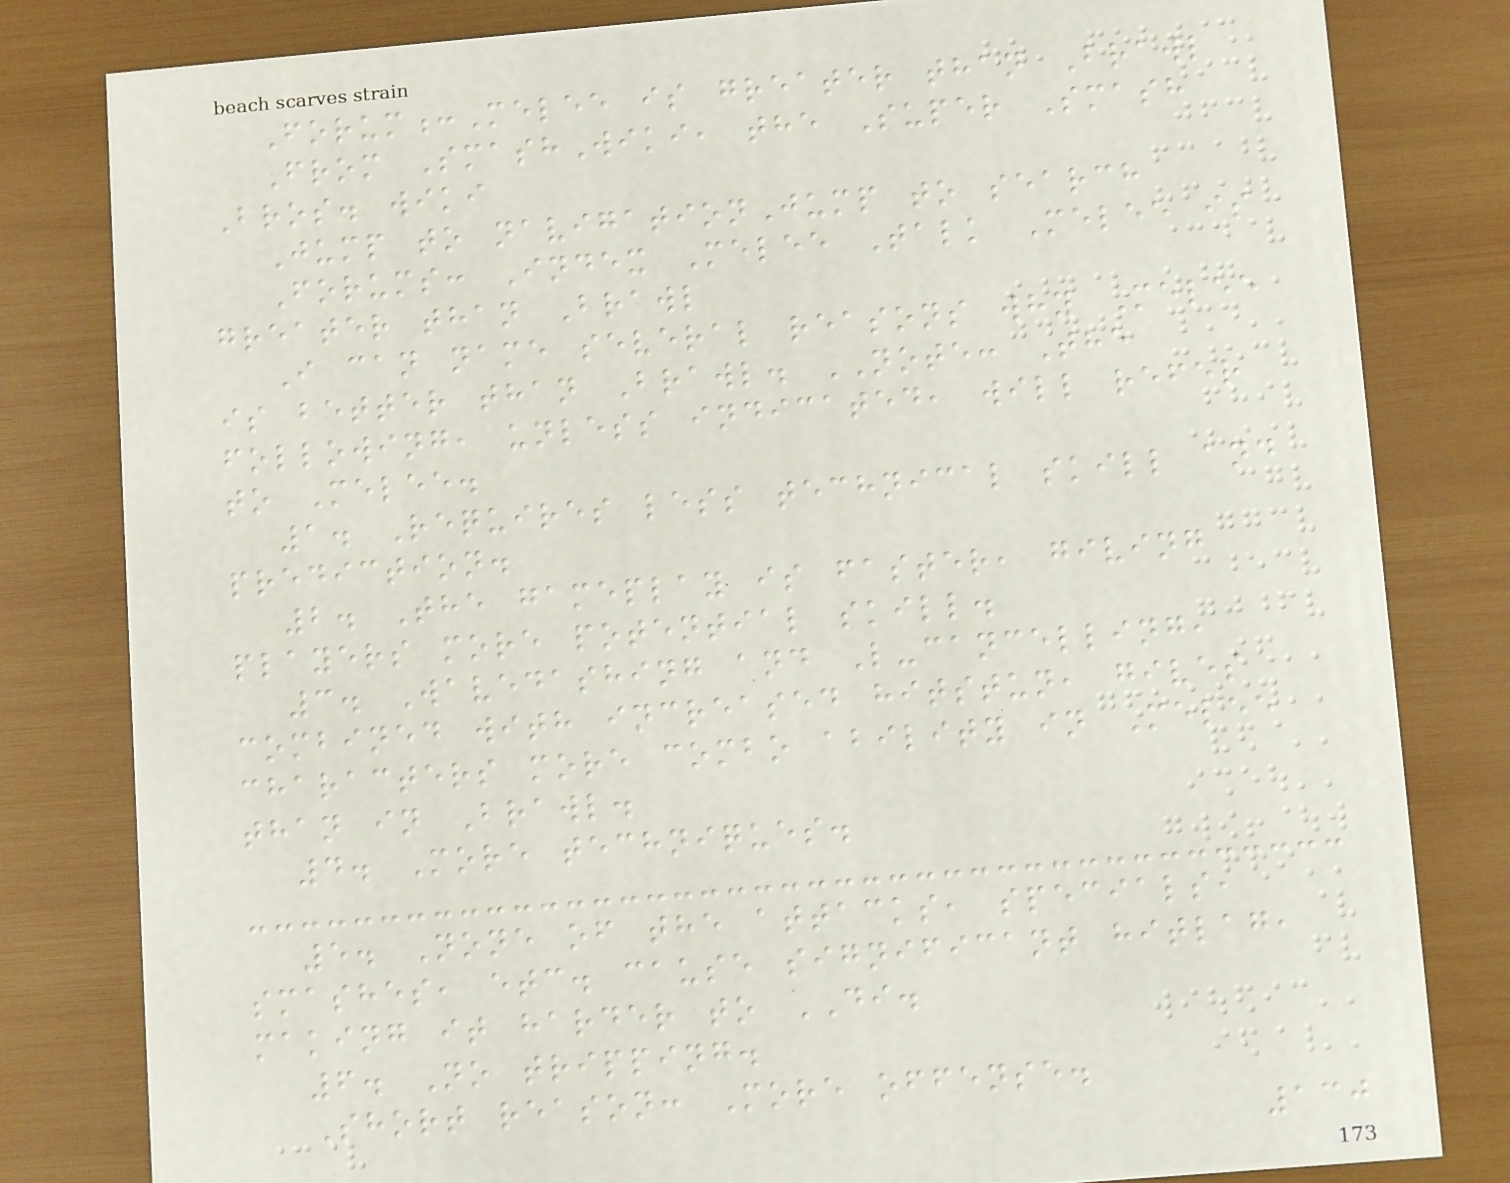Forum:Melee is greater than Brawl
From SmashWiki, the Super Smash
Bros. wiki
Jump to navigationJump to search
Forums: Index Melee Talk Melee is
greater than Brawl
I can name several reasons why Melee
is better than Brawl. NOTE: The
following, unless indicated, will refer
to Melee.
1. Requires less technical skill and
prediction.
2. The gameplay is faster, giving
players more potential skill.
3. Wavedashing and L-cancelling,
combined with increased hitstun, gives
characters more combo ability in Melee
than in Brawl.
4. More techniques.
5. None of the attacks, specials,
smashes, etc. cause significant hitlag,
making it harder to DI.
6. No tripping.
Short reason: More offense.
130
